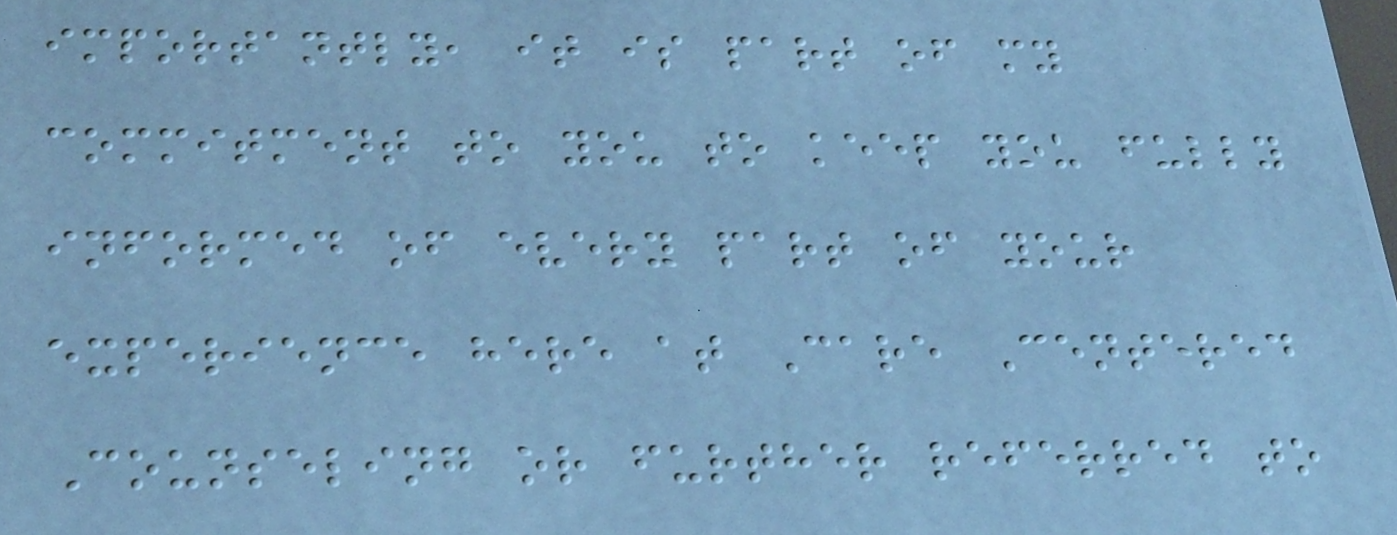importantly, it is part of my
commitment to you to keep you fully
informed of every part of your
experience here at Care Centered
Counseling or further referred to
